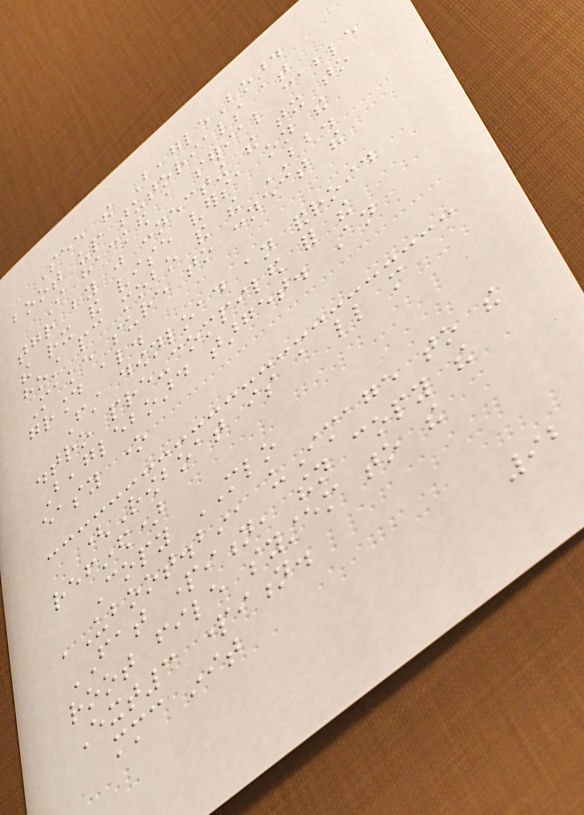See the BeagleBoard
boot up tutorials at
I hacked a serial cable
together by just connecting the tx to
the rx and vise versa on the
host pc mobo and the BB.
Make sure to connect the
ground also.
First download an android
distro pre-compiled for the
Beagleboard target. An
easy one
(Rowboat is a little more
refined)
Copy MLO
,Uboot.bin, uImage to the
FAT partition, then copy the
root file system to the
Ext3 partition.
mmc init
92
